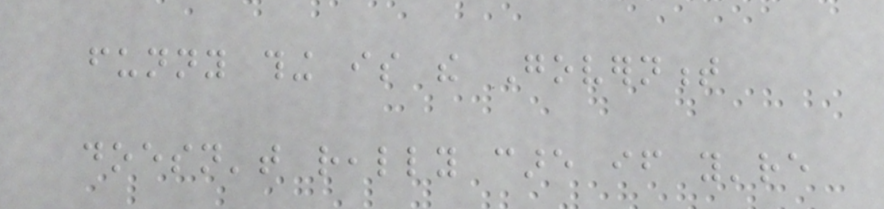funny thing is the Government
doesn't really care if you're
